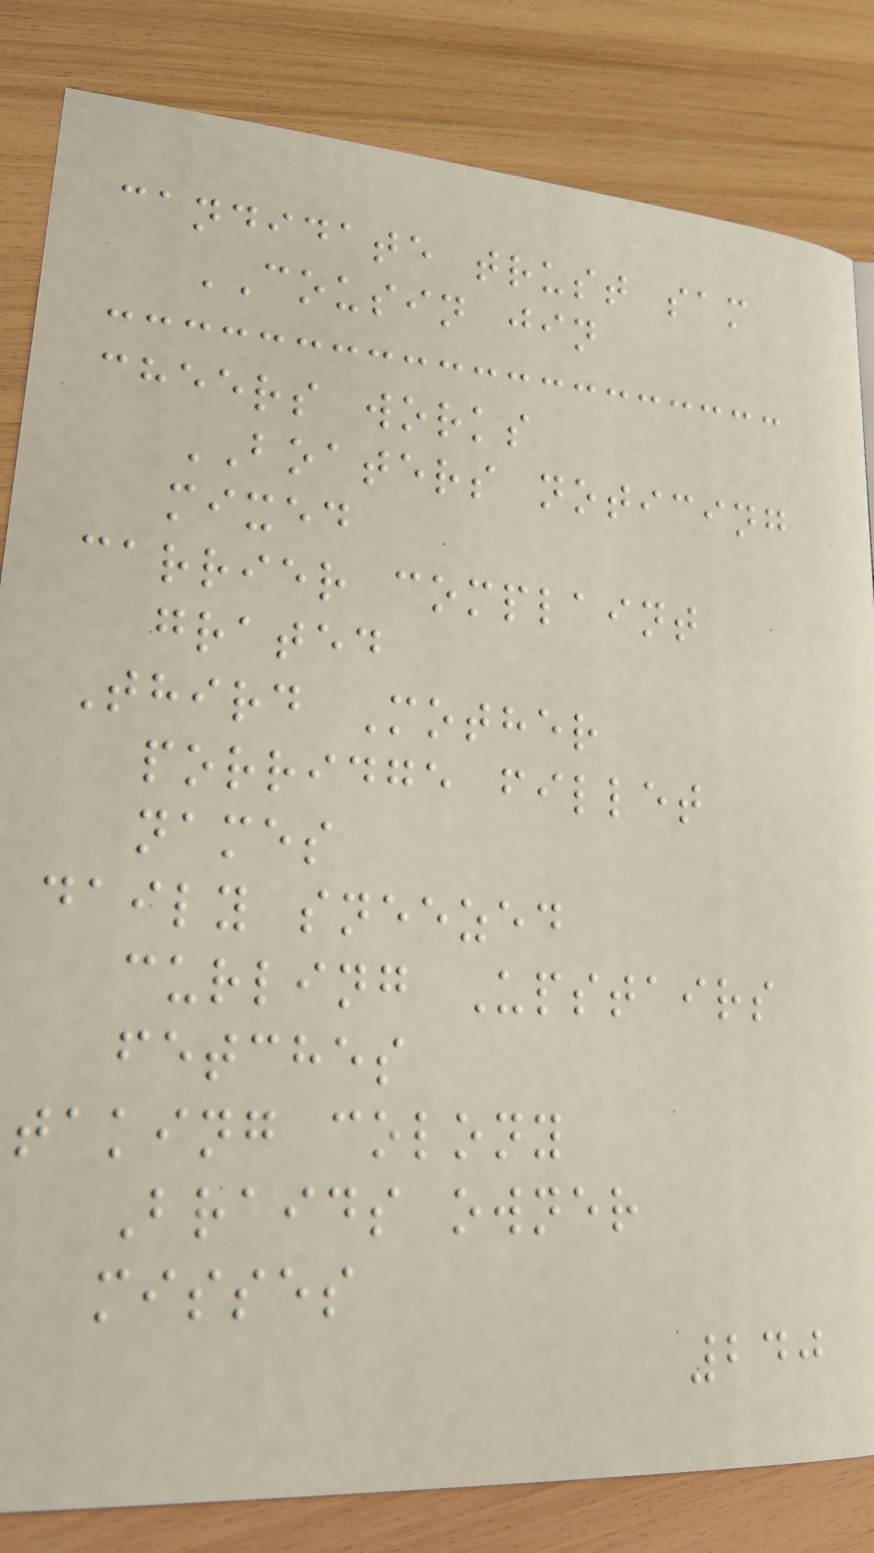candidate trust sam
COUSIN jin
cheers works
BOATERS noticing
mixed
carrier complaint
grated
Third Mother
porridge fillet
names
daily sneezed
curling Upstairs
fetches
taking colony
Braids owner
misses
240
